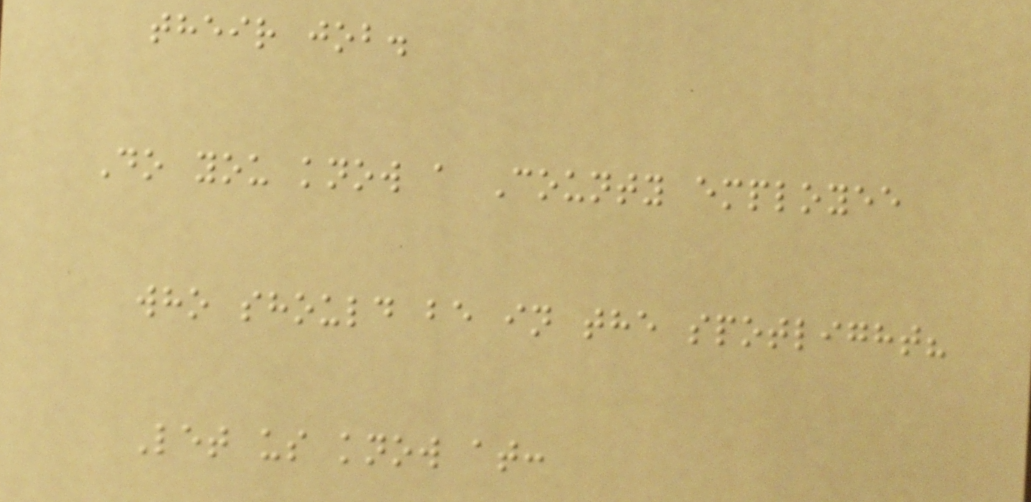their job.
Do you know a County employee
who should be in the spotlight?
Let us know at:
